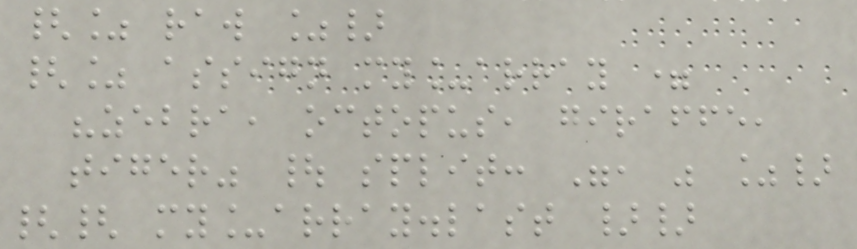{% raw %}
{% assign my_array =
"zebra, octopus, giraffe,
tiger" | split: ", " %}
{{ my_array.last }}
